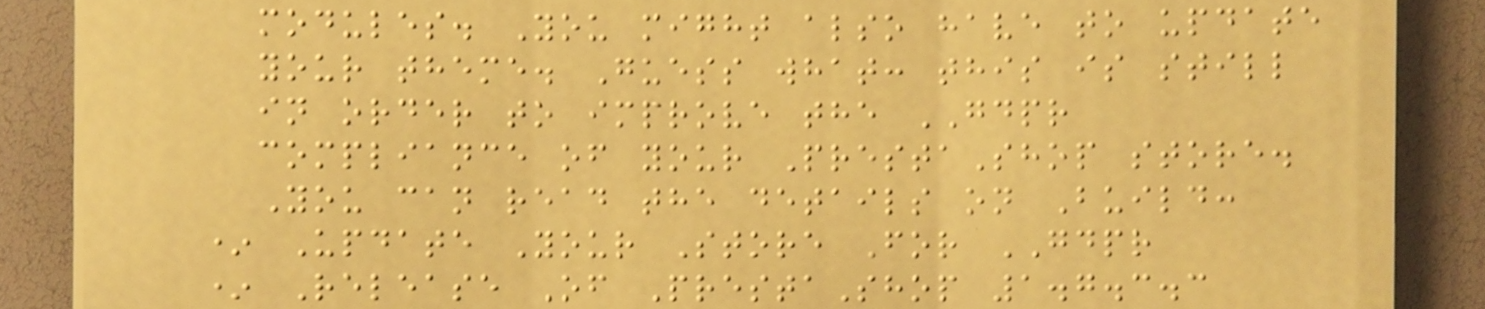modules. You might also have to update
your theme. Guess what: this is still
in order to improve the GDPR
compliance of your PrestaShop store.
You can read the details on Build:
* Update Your Store For GDPR
* Release Of PrestaShop 1.7.3.3
